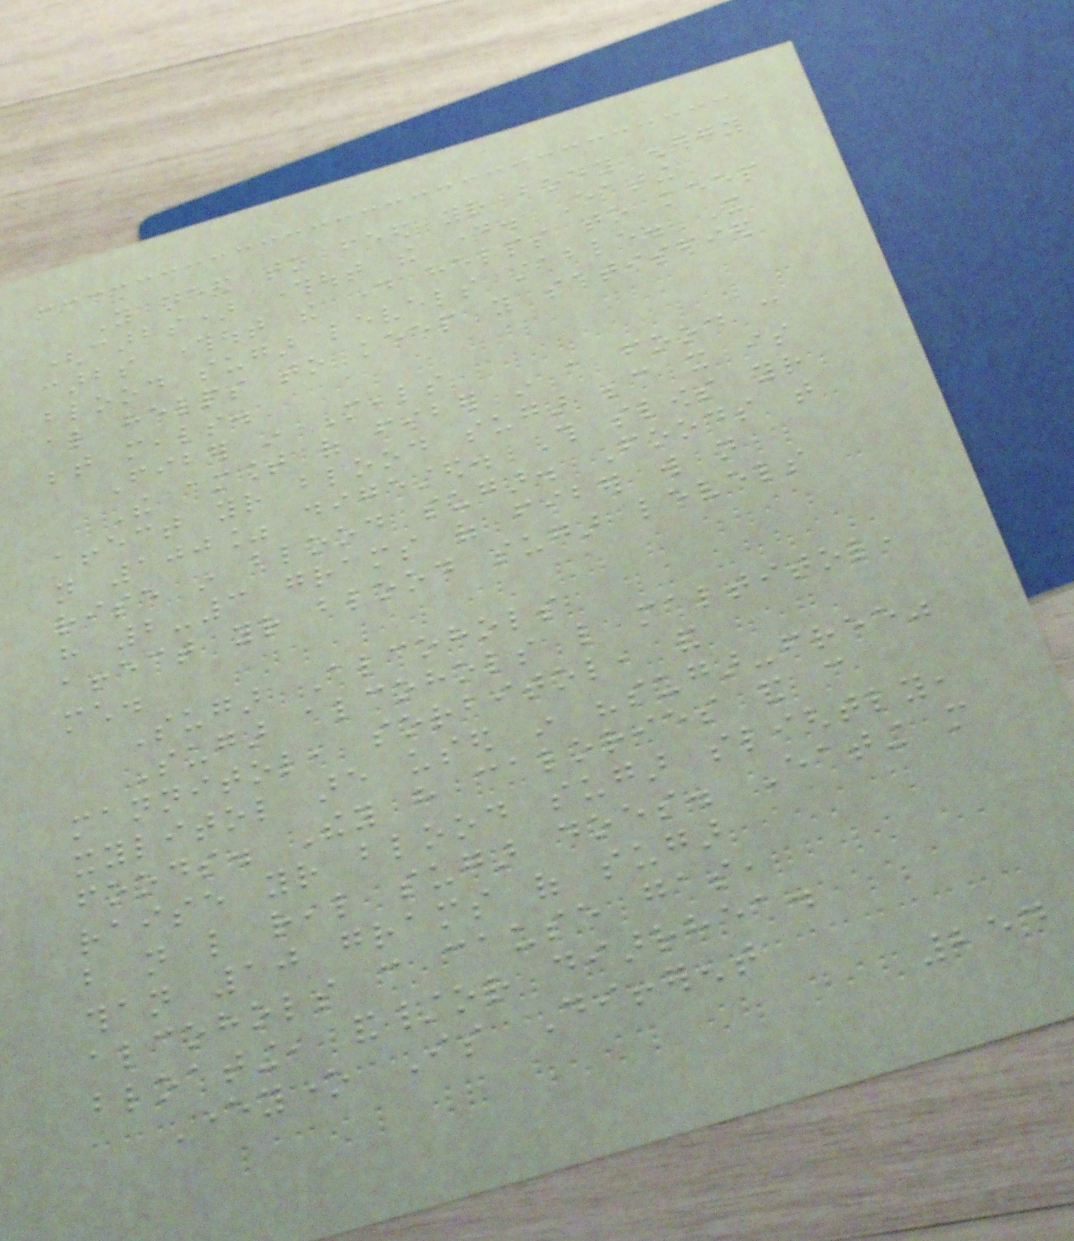You need to feed your body energy
(carbs) throughout the day. Eating
carbs throughout the day helps to keep
blood sugar levels stable. It
also helps to keep you satisfied
between meals.
Fiber in Meals
The amount of fiber in a food can
affect your blood sugar because it is
not 100% digested. This slows your
rise in blood sugar. Foods that
have 2-3 grams of fiber will not
affect your blood sugar levels
much.
Sugar Alcohols
Sugar alcohols like maltitol,
mannitol, sorbitol, and
xylitol are used in "sugar-free"
foods. They have calories and can
raise your blood sugar slightly,
but not like real sugar does. Eating more
than 10 grams of sugar
alcohols can cause gas,
bloating, and/or diarrhea.
Everyone Is Different
254
